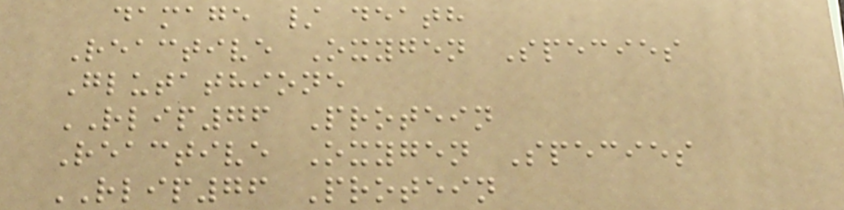damage / death
Reactive Oxygen Species
Glutathione
RLIP76 Protein
Reactive Oxygen Species
RLIP76 Protein
